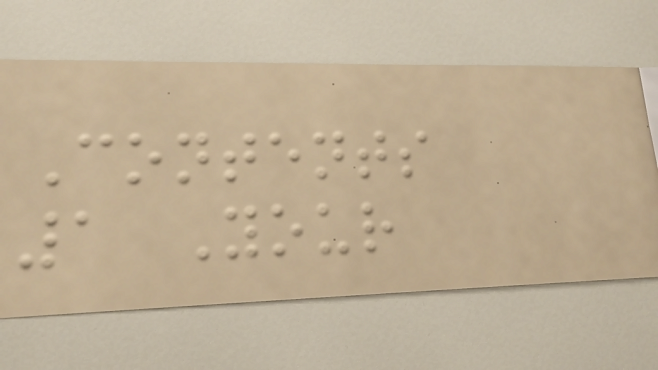Contents
1 Your
